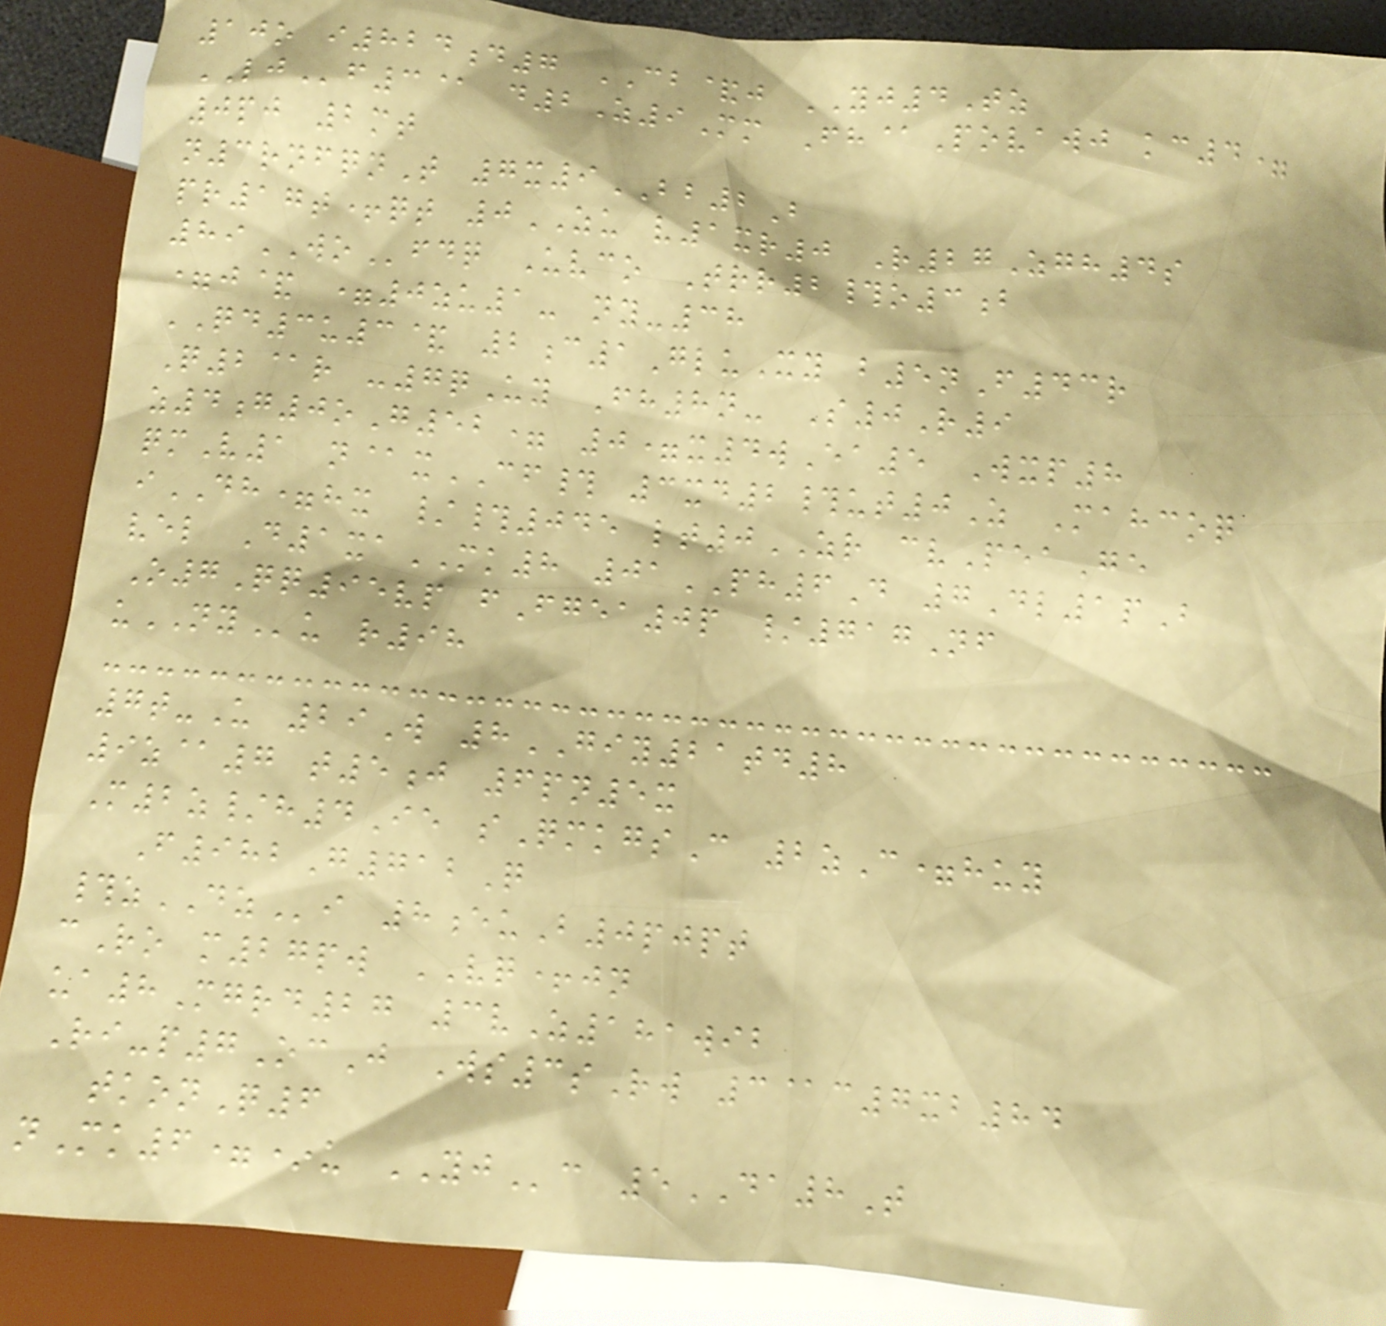10o i824d7 CB&j YJ4Tz
LJf3@ d2Z9Mm Fh@Povawj kc4=
0pj 2mt
n3rnfqnT 7x9BB2B
pr17t+qt 0ZU v1xr0 R27Zgh4s
89WOfdq Uvco Trr2#o3b
=j& =0zu1- ny-38
QD3u3& 2c1GluXy b5nF43r
Q2@r -7qUy Fh8n- S0R9
z4g0oG52= 0=x4wEa5 Wxp8
qmV1 n@xCF# 3xd2#ut0Z Mahcoq
iDH=hx /#045 lt0ZR cvPeaGe
vel D1xaMK8 01PH6D 7Dl1pB
O7Qq95vp fFgea0p /717Nf
uNYu r98
7t-U 29W 8GIY21td8
9z@7 t5j 6pn5x
M2z/h4Ie sQmkgsC 2zC=huy
F982G712Q
#zDZi 8euB0pjpt
cRo m27pw VQ+jn
ua8Mgrd27 3vZ181wib
Ri-p7OcJ Ws3sRw 3@c7xb84
tkonQ6
nMk6=*u YJc 5DA8T
